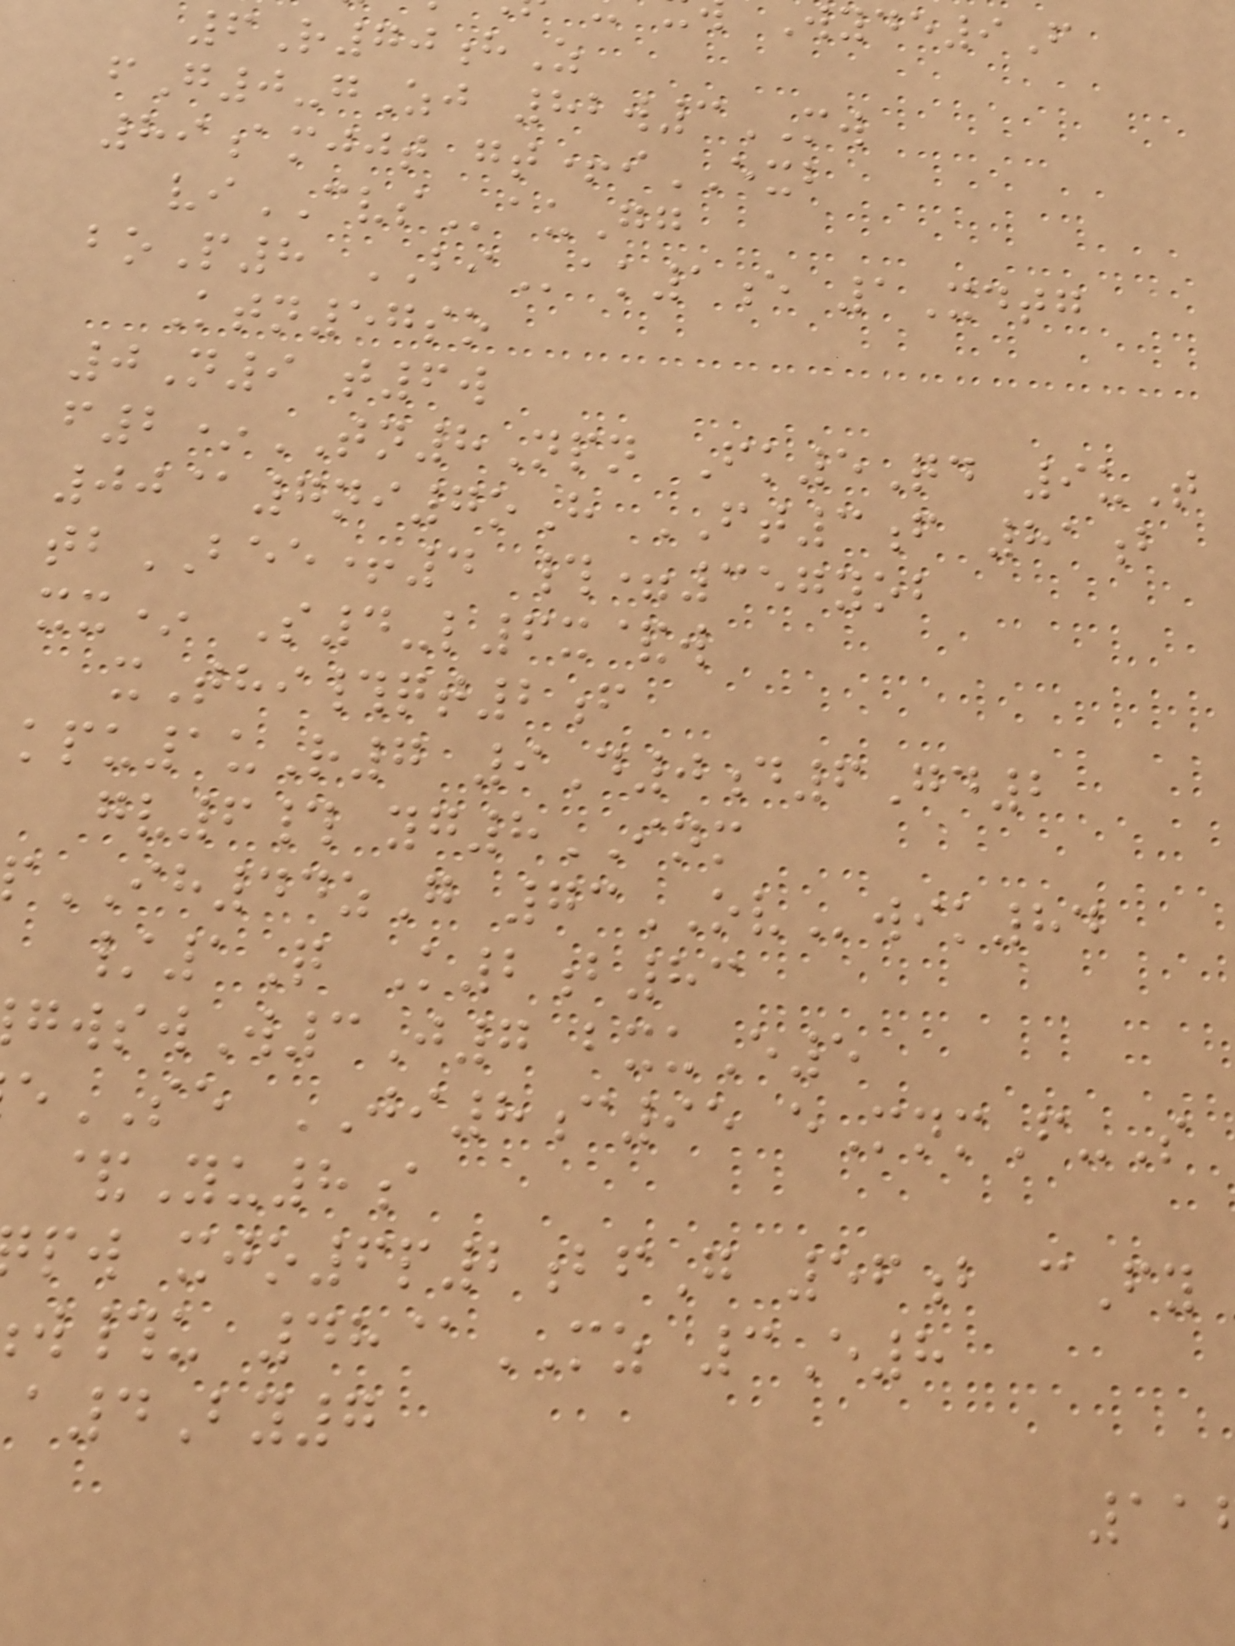yde9F
6R70hZ
fG0-gZj 82w3MW
89amjjt gt+iEXB
viCVSauGg
boP8 BIak1e 1Xdtg
Ktn57so
0N9 t6w
f2*TN8Npn Fk5Qd 9uT
00@7ni7oH FT3f 81b
tbBEE+4 #=357yob
xx* S4-l6x&w
xThi#qt2f
kpu1uR7 9D0d6Gd2
gv6# yg8INM
IH44zG 73OVwik84
/1Q K2b83
wswW3J7 bxuE5
SE JI8c95 eMnmF-S
&Yu8a
pw xjo6p2bfG 56b cFy
w#u 48@MZ 3E8
a4By7
